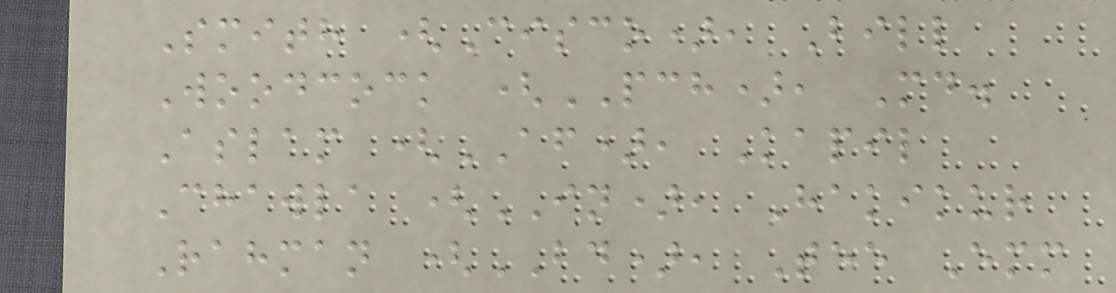Smith (Cisco), Bill
Woodcock (PCH), Md.
Aslam (AF), Kapil
Chawla (IN), Hakikur
Rahman (BD), Tee Emm
